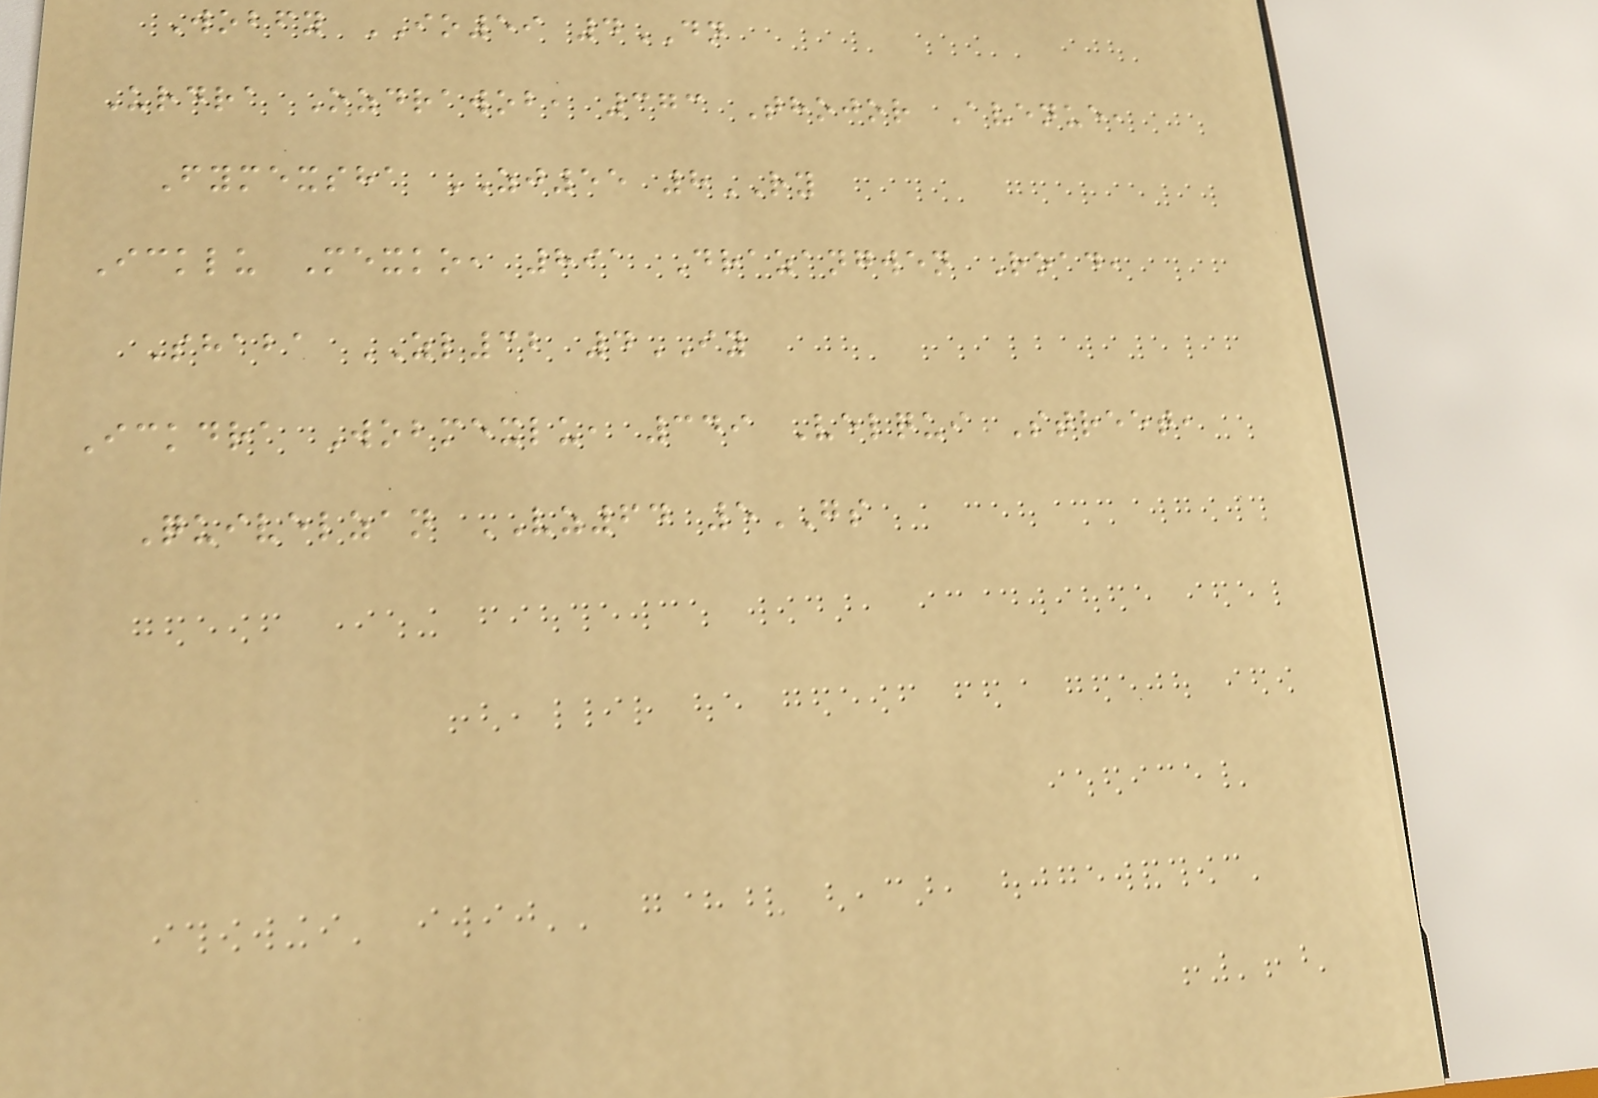Wobfy IO59 4DN
Urdra Ozdrawob, 373 Thojor Avenue,
Fymexsha ZJ55 8RY
Icklu Mexko, 891 Drazangwen Road,
Shaba ZL32 4IY
Ickdra Wobmexlu, 349 Velqui Street,
Quivelzan VZ64 5GS
